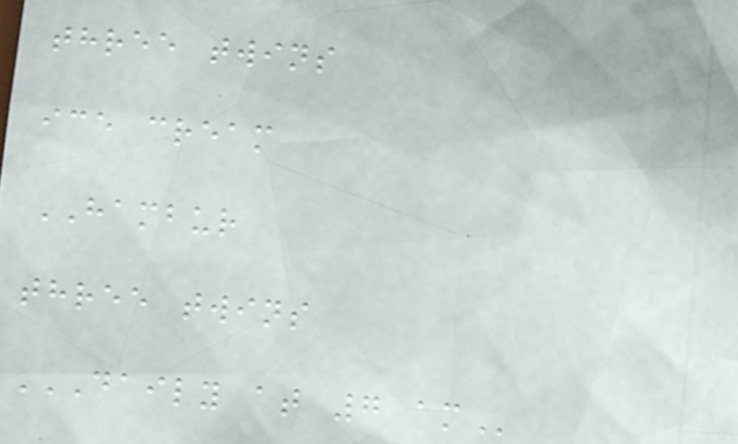three twins
ice cream
HAMBUR
three twins
DAILY AT 7 AM
